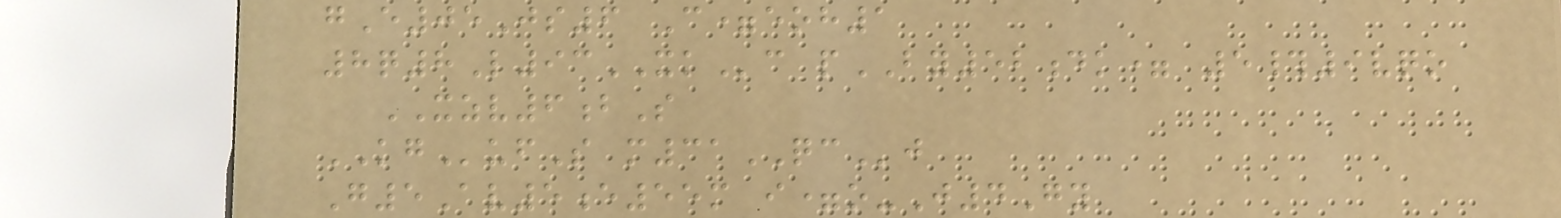gE05Js6 C=eoh1
8q8L93XKc pBY52dk= 5#9vqo
XZV6bS
KGufS m31QCj
G5Av5e55m i=o-J4Gy
